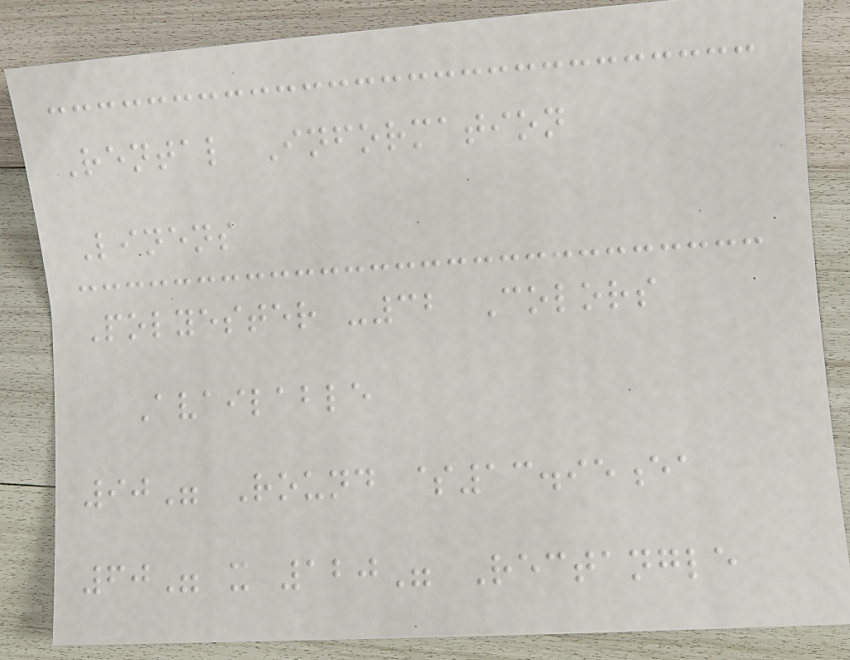Rental Information
Linens
Polyester -32 Colors
Available
90" Round $13.95ea
60" x 120" Rectangle
